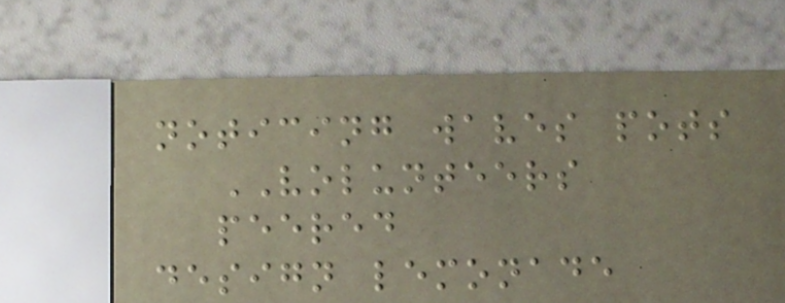noticing waves pots
VOLUNTEERS
peered
design lemonade
